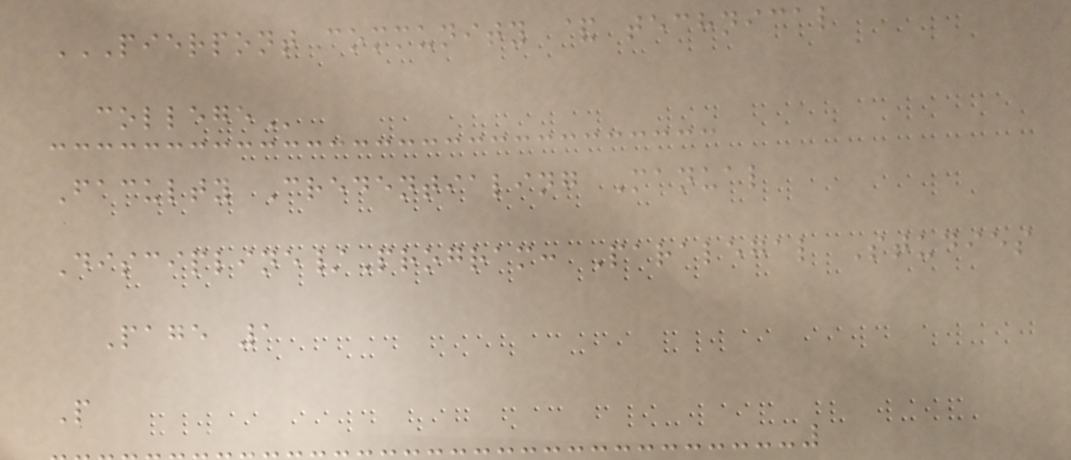PIERPONT COMMUNITY & TECHNICAL
COLLEGE
Faculty Credentialing Manual
Discipline/Program: Paralegal Studies
Page 1
P
